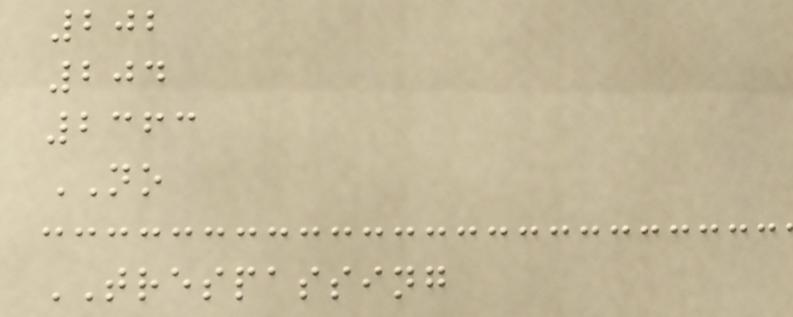202
204
2363
NO
TRESPASSING
